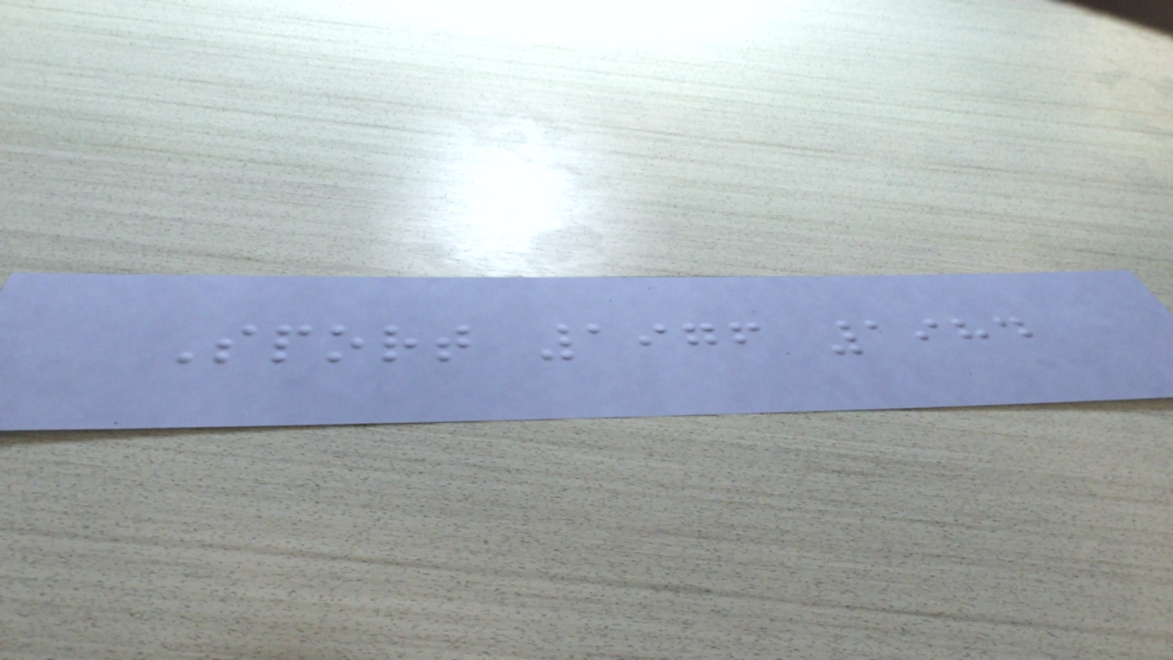Sport 1976 1984
